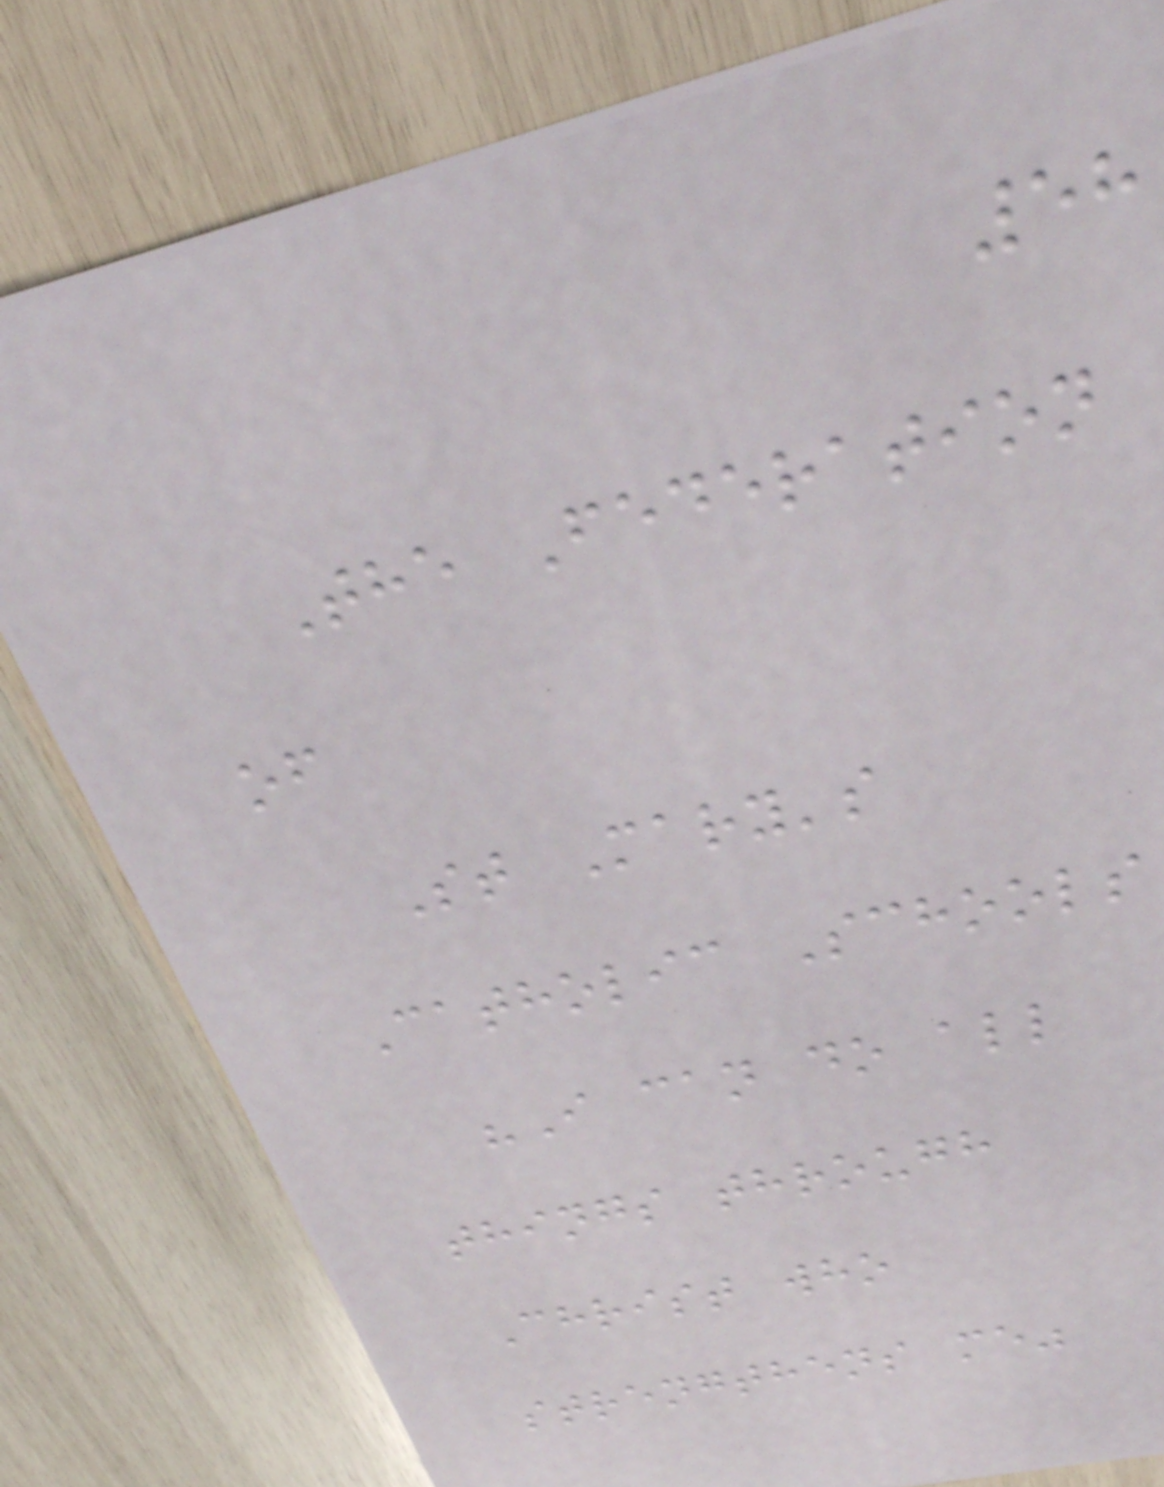58
The Federation
of
St Mary's
Catholic Schools
"I can do all
things through
Christ who
strengthens me"
